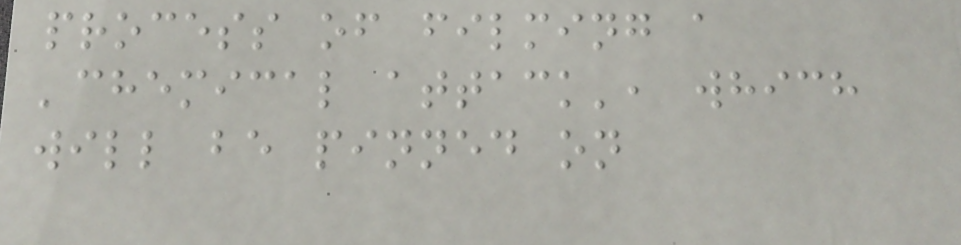process of filming a
'chemical attack', which
will be pinned on
